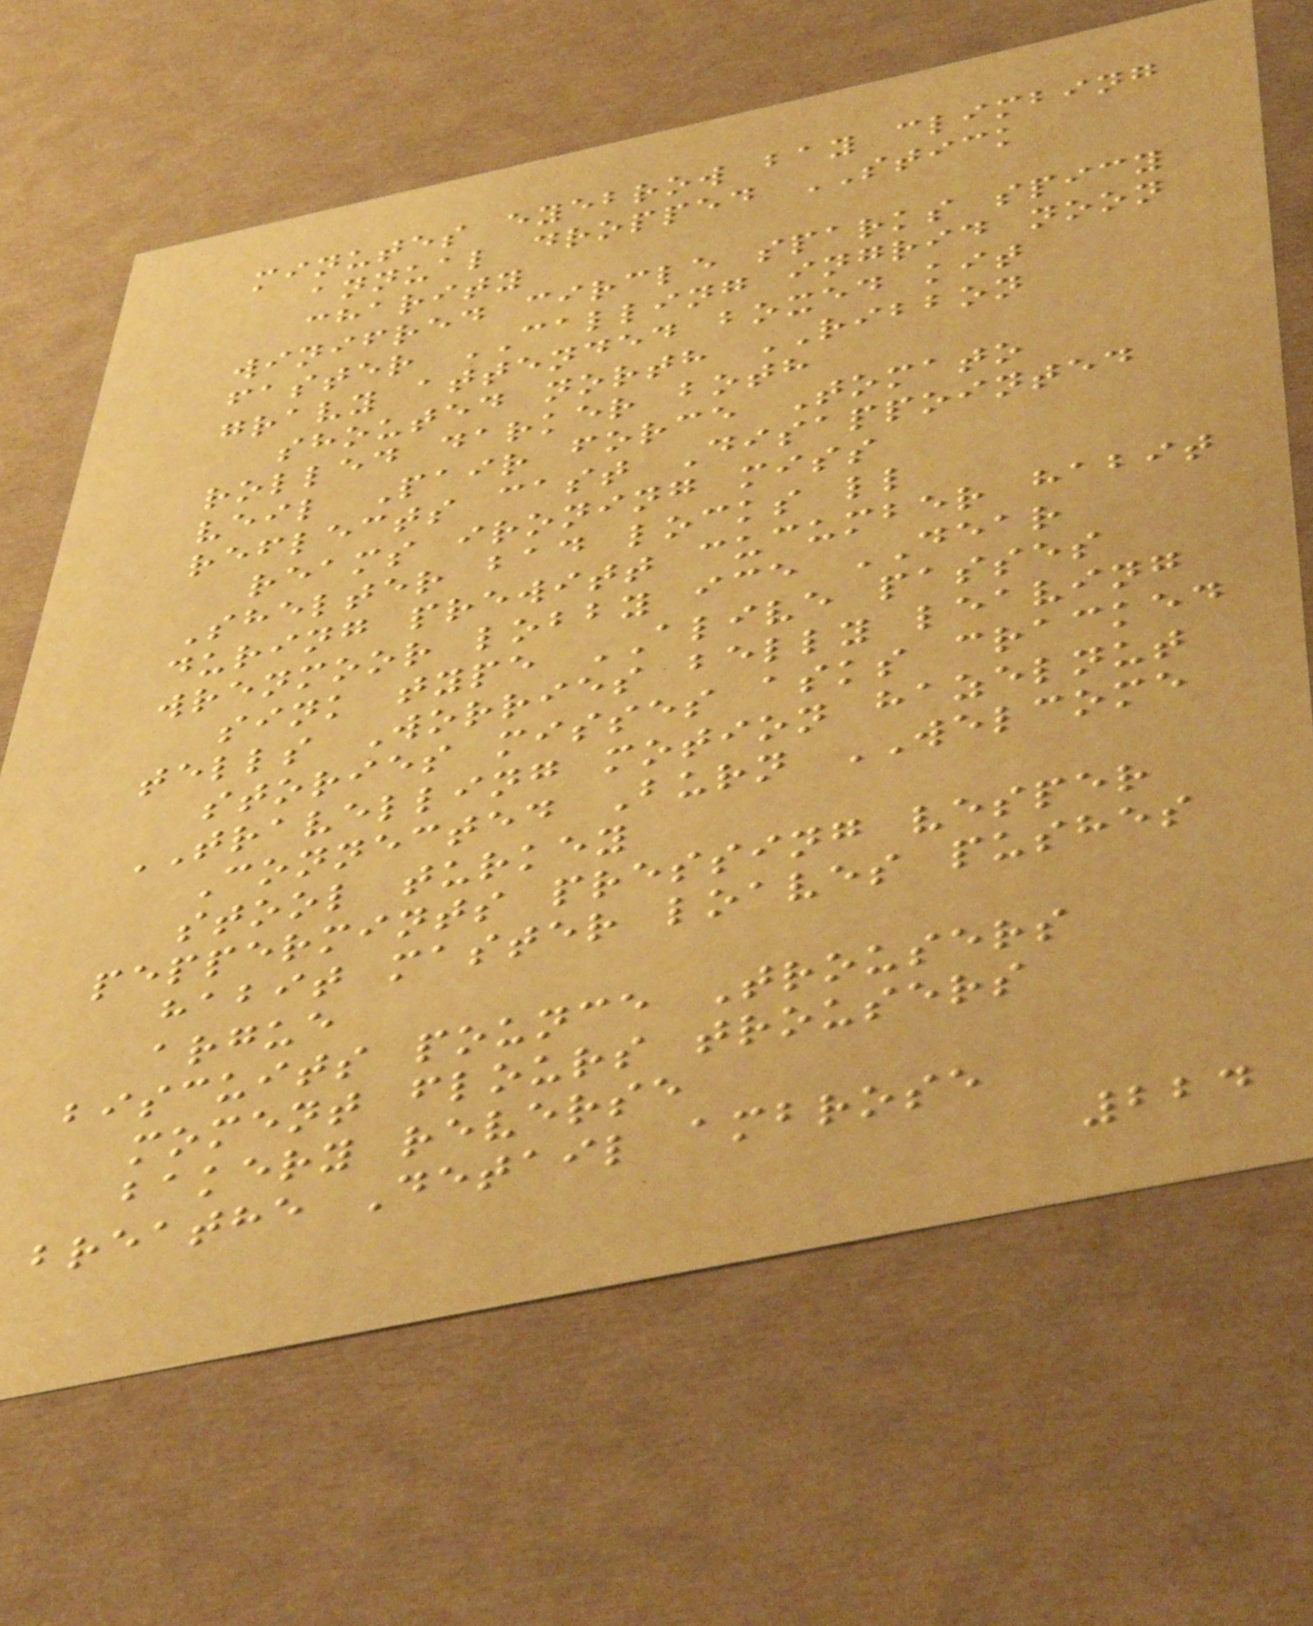minutes eyebrow bay climbing
annual dropped STICK
charity
winifred circle sparks spicy
faster CALLING ingrid noon
gravy attended boxed kit
shouted north RIBBON
rolled darker both
veil Pair force Tomato
reflects cast Disappointed
reams ironing miss
Shelter bad locks ll
during prewitt cucumber habit
wrenmoor lobby ice DEAR
sink type ALIVE passes
tells Worries belly leaving
stories misses asks cracked
TRAVELLING motion hazelnut
Connected Burn WELCOME
stool turkey
peppermints pressing vesper
habit master loaves pushes
argue
biscuits pounce Trousers
moment flours trousers
bakery reverse
breathe Detail ambrose
224
